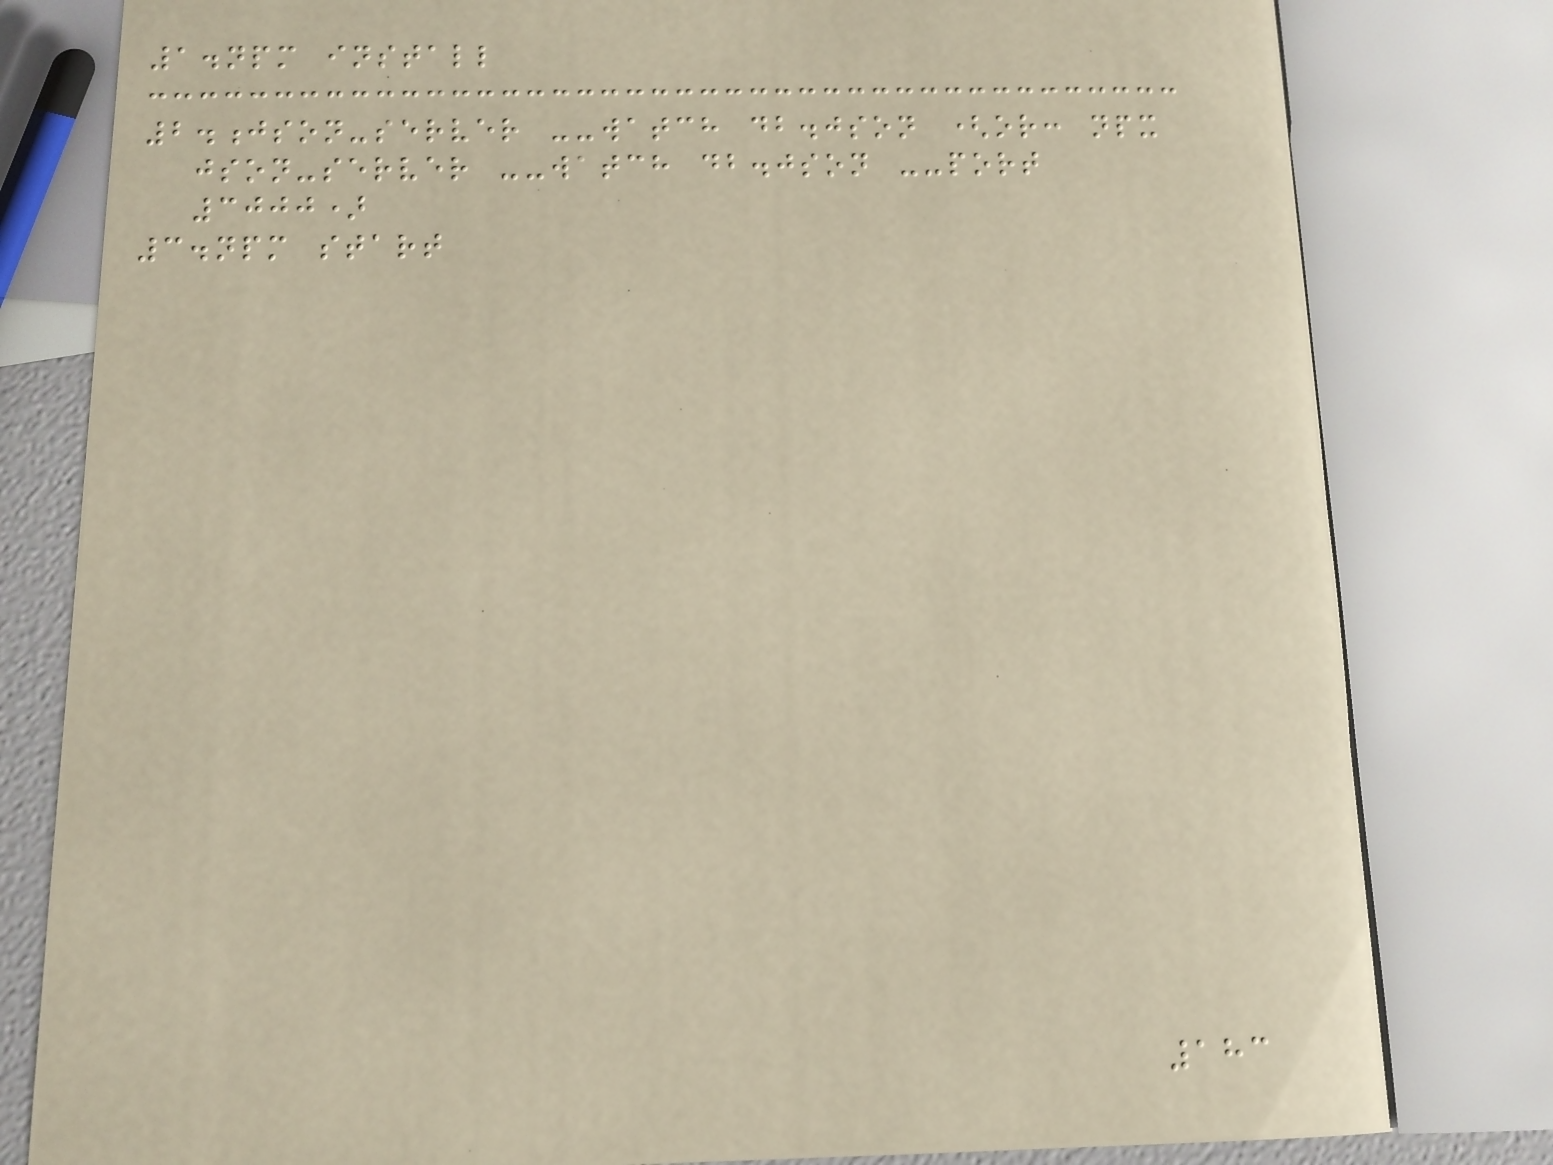1.npm install
2.json-server --watch db.json (or: npx
json-server --watch db.json --port
3000)
3.npm start
183
